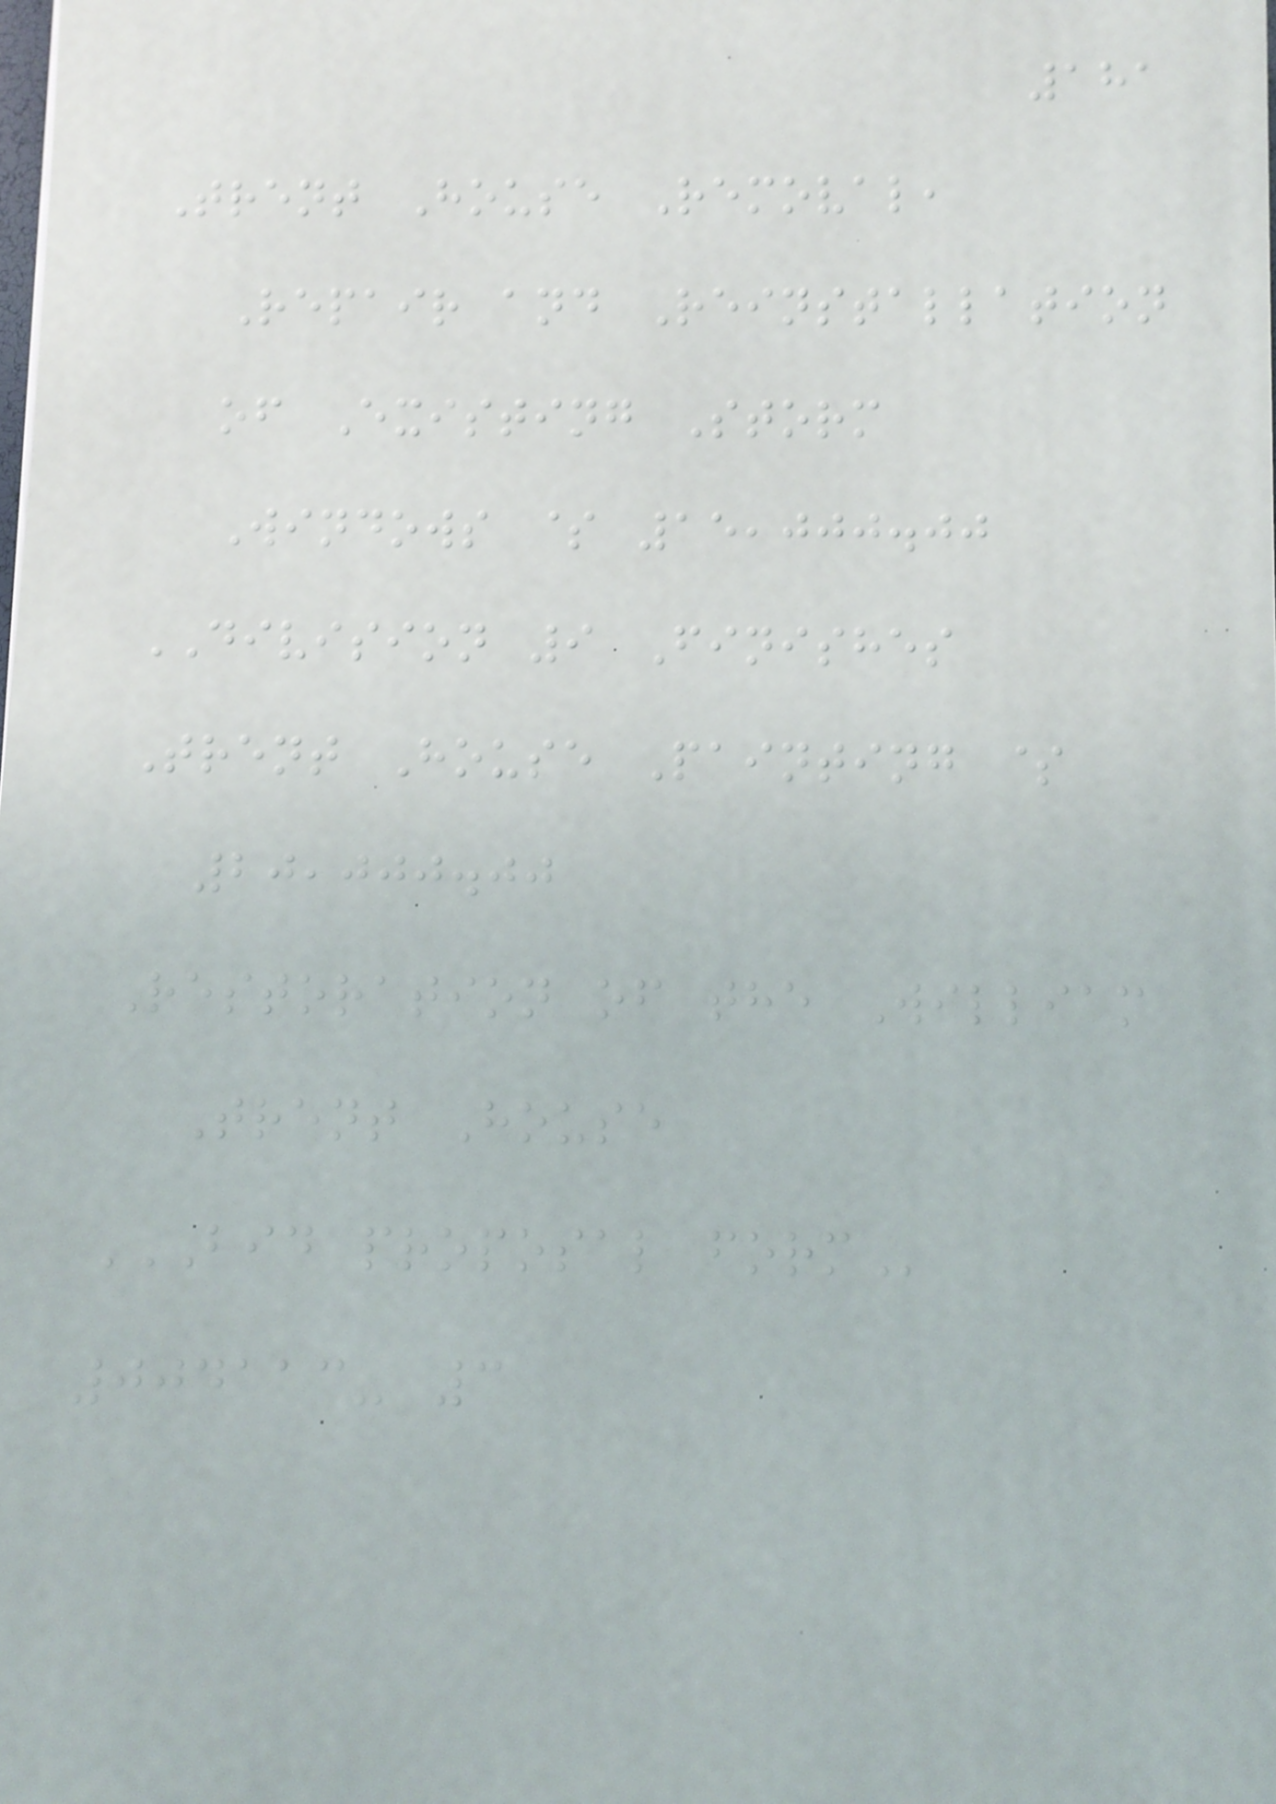181
Trent House Removal,
Repair and Reinstallation
of Existing Storm
Windows $ 15,000.00
DIVISION 9 Finishes
Trent House Painting $
20,000.00
Restoration of the William
Trent House
BID PROPOSAL FORM
004113- 3
